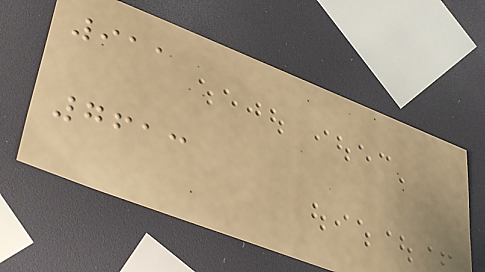911
7613
